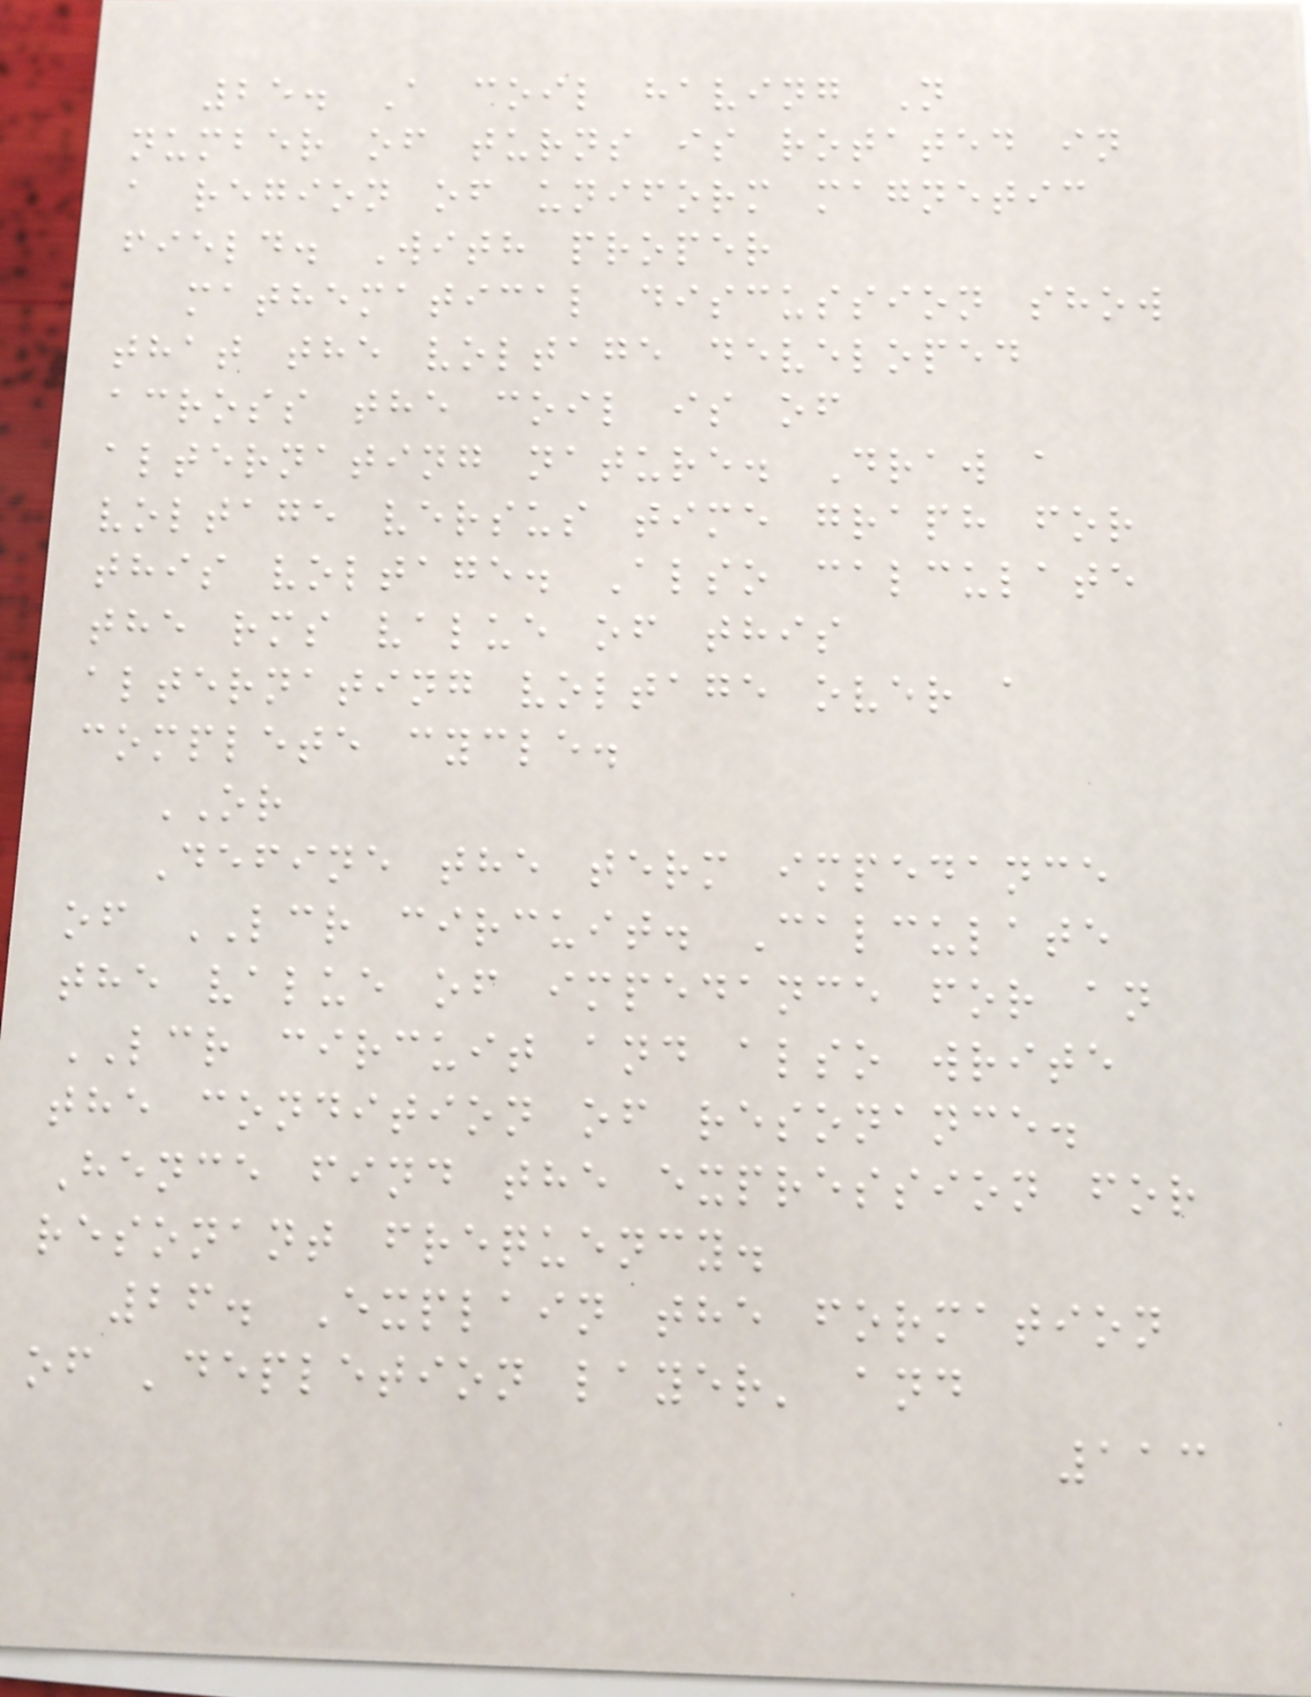25. A coil having N
number of turns is rotated in
a region of uniform magnetic
field. With proper
mathematical discussion show
that the voltage developed
across the coil is of
alternating nature. Draw a
voltage versus time graph for
this voltage. Also calculate
the rms value of this
alternating voltage over a
complete cycle.
OR
Define the term impedance
of LCR circuit. Calculate
the value of impedance for an
LCR circuit and also write
the condition of resonance.
Hence find the expression for
resonant frequency.
26. Explain the formation
of 'depletion layer' and
113
